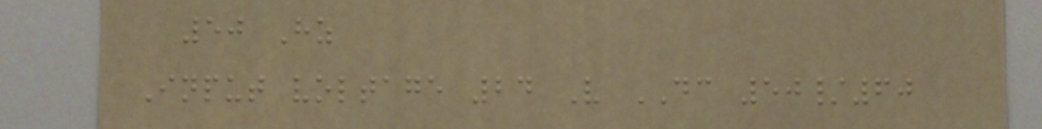50 Hz
Input voltage 24 V DC 50/60
